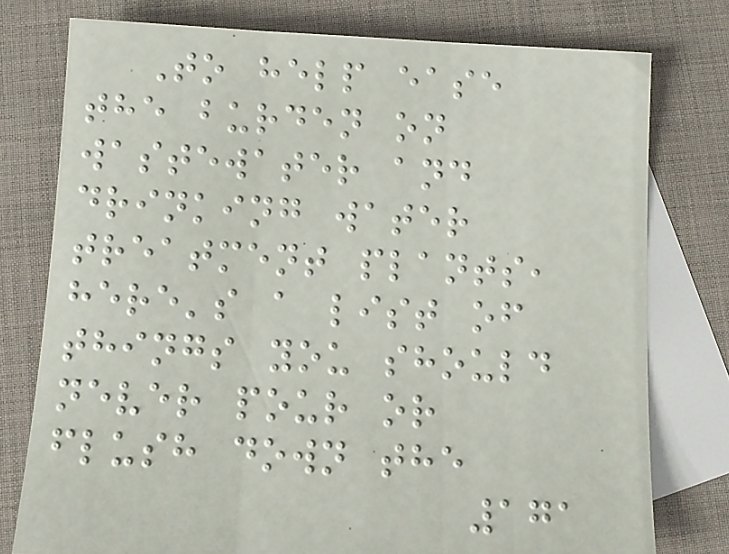To help ease
the burden on
wastewater and
drinking water
treatment plants,
here's a list of
things you should
never pour or
flush down the
171
